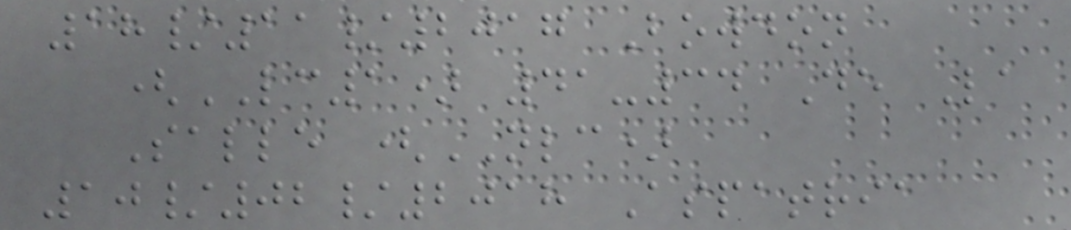18/11/2017 Bowdon
(LC1) 41-34 De La
Salle (NLC)
10/02/2018 Aspatria
